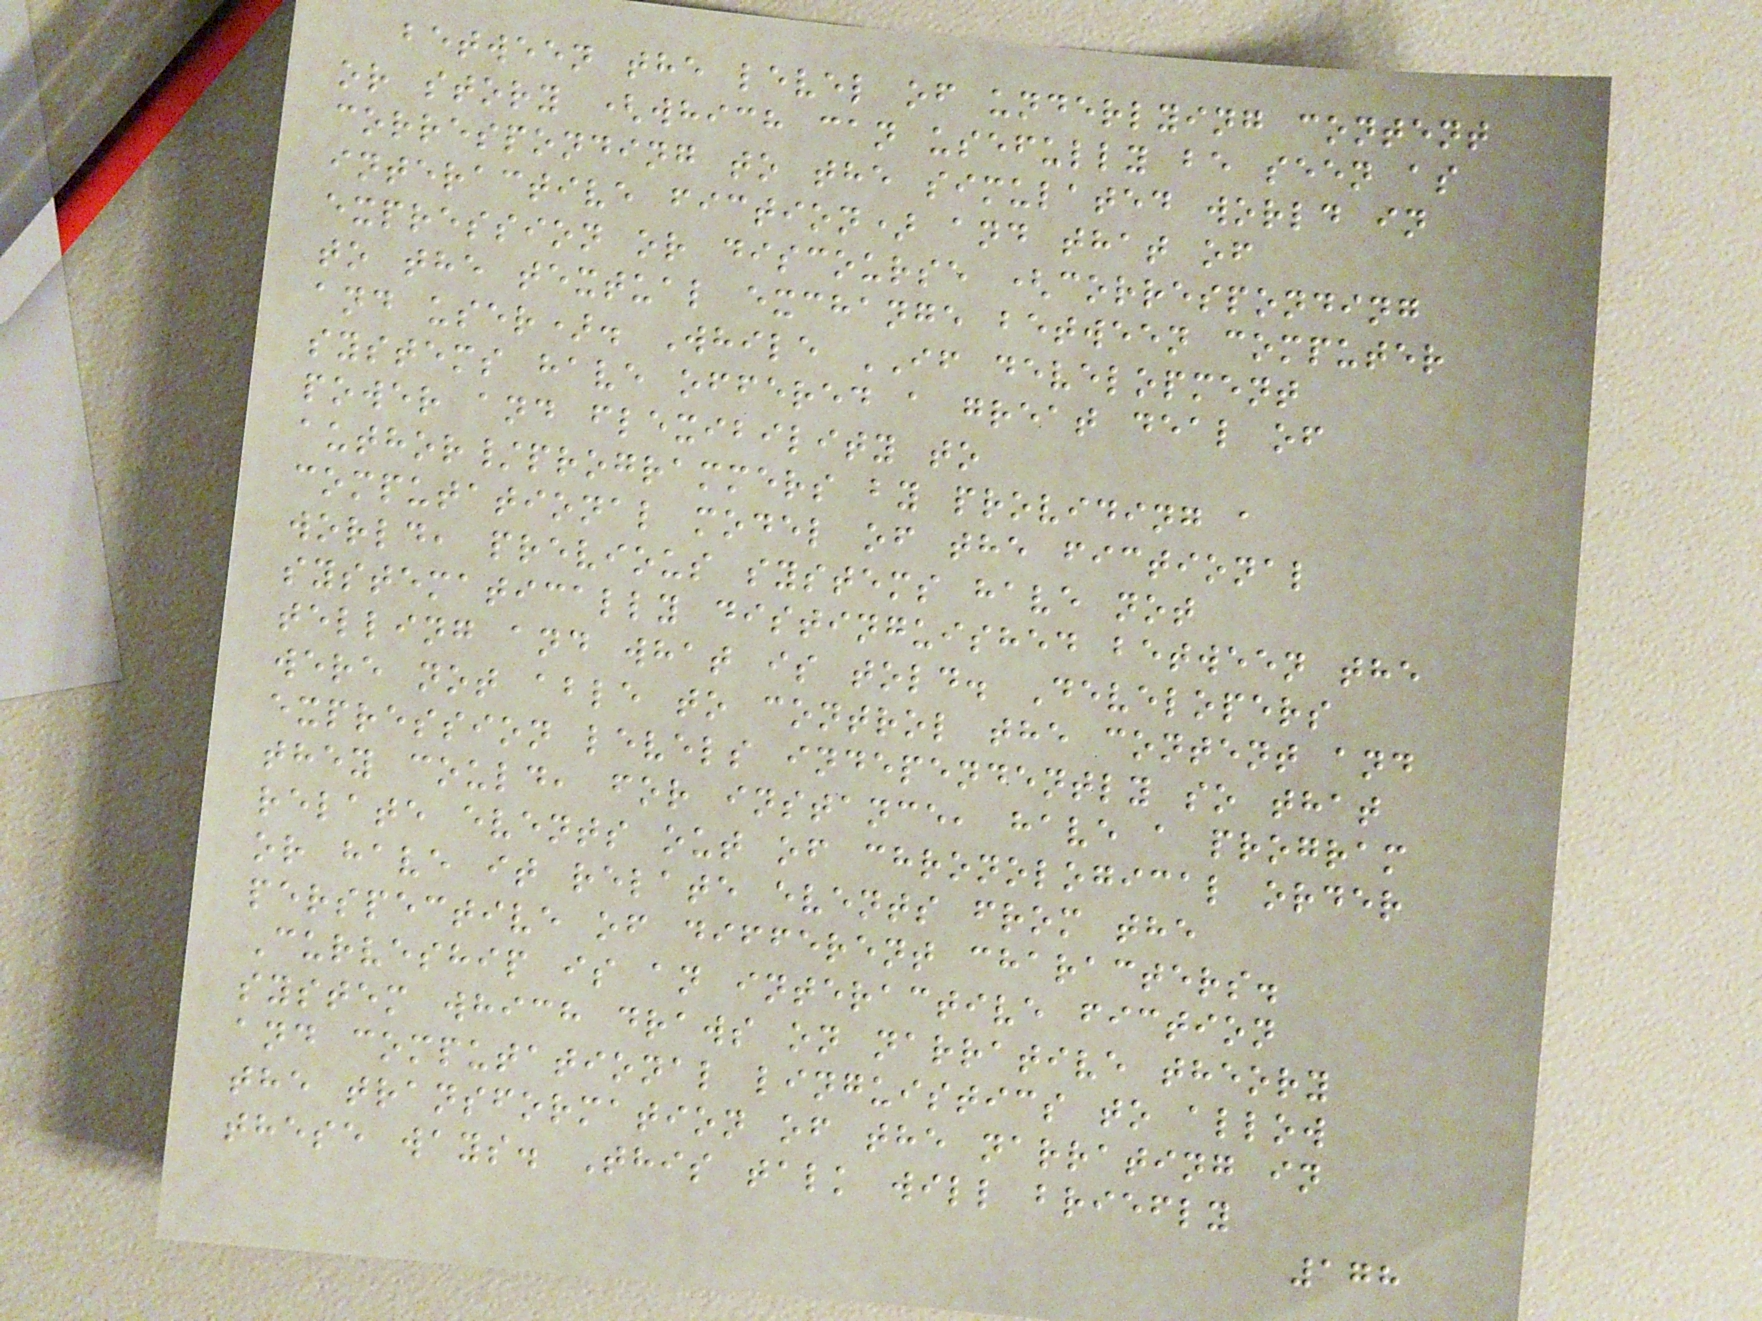between the level of underlying content
or story (which can usefully be seen as
corresponding to the simulated world in
interactive fiction) and that of
expression or discourse (corresponding
to the textual exchange between computer
and user). While IF development
systems have offered a great deal of
power and flexibility to
author/programmers by providing a
computational model of the fictional
world, previous systems have not
systematically distinguished between the
telling and what is told. Developers
were not able to control the content and
expression levels independently so that
they could, for instance, have a program
relate events out of chronological order
or have it relate events from the
perspective of different characters.
Curveship is an interactive fiction
system which draws on narrative theory
and computational linguistics to allow
the transformation of the narrating in
these ways. This talk will briefly
178
